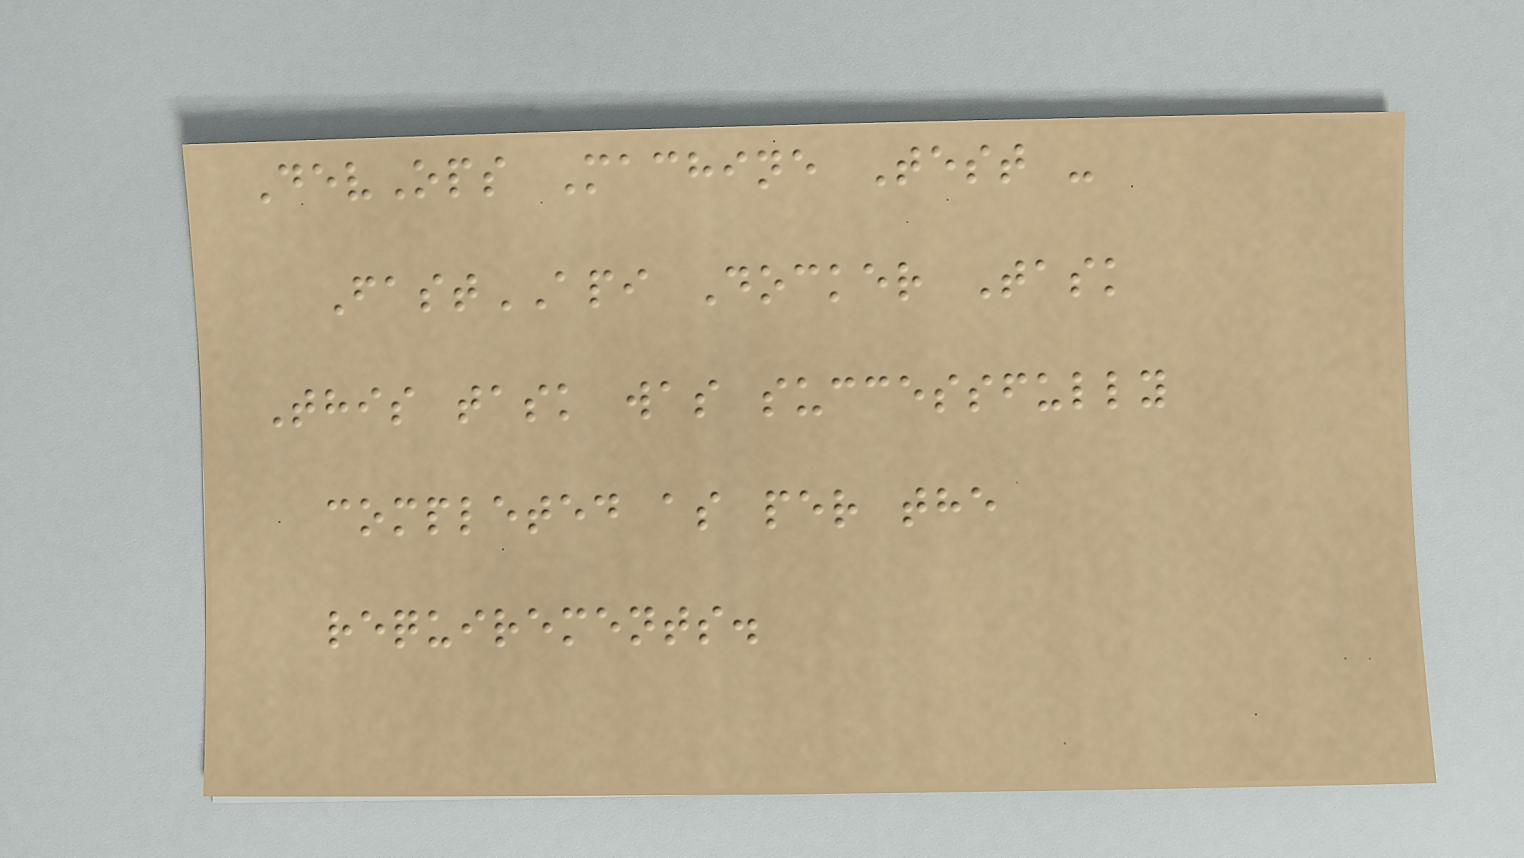DevOps Machine Test -
FastAPI Docker Task
This task was successfully
completed as per the
requirements.
